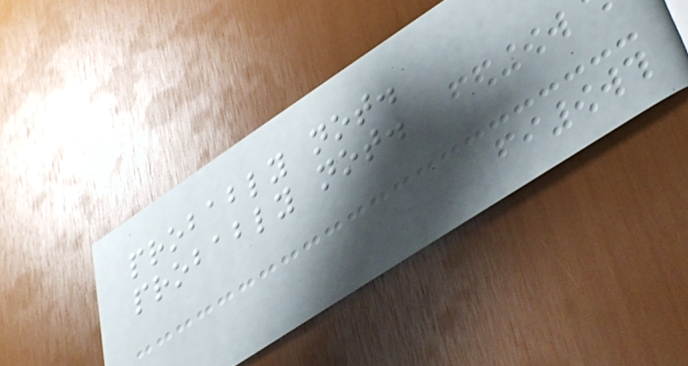probably not.
probably not.
